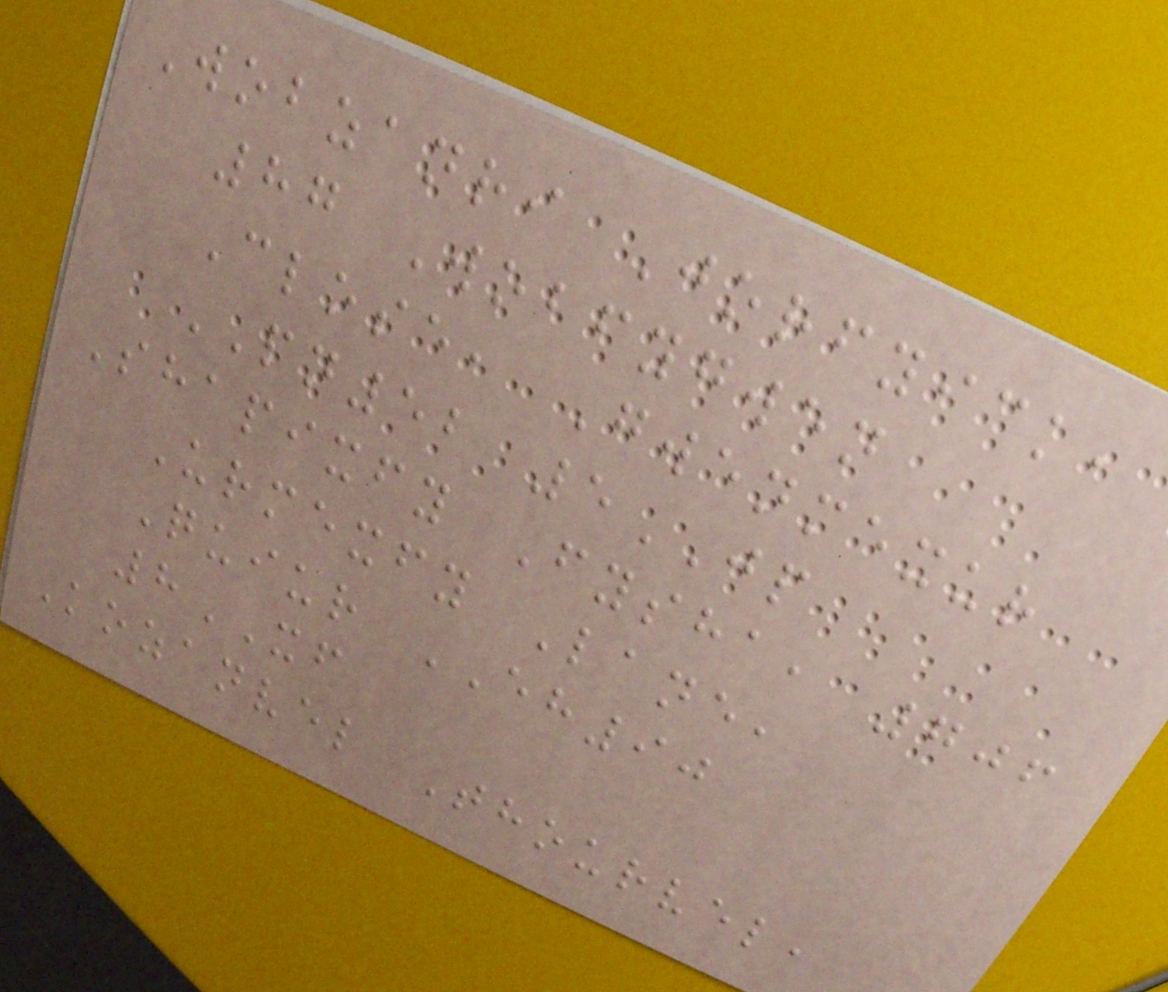Wobzanri Jorfyick,
87 Wobfygwen
Close, Gwenmexur
PN52 5JP
Shapixfy Fysha, 706
Urmexfy Lane,
Quiur EH90
8XF
Kozanvel Thourvel,
